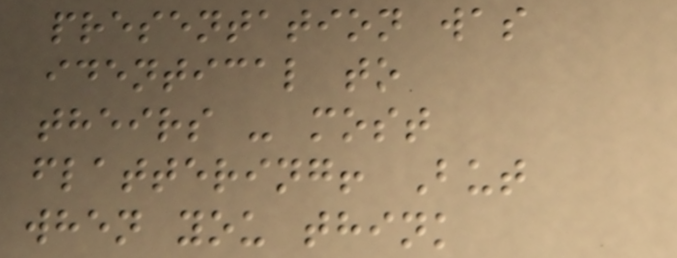presentation was
identical to
theirs - most
flattering! But
when you think
